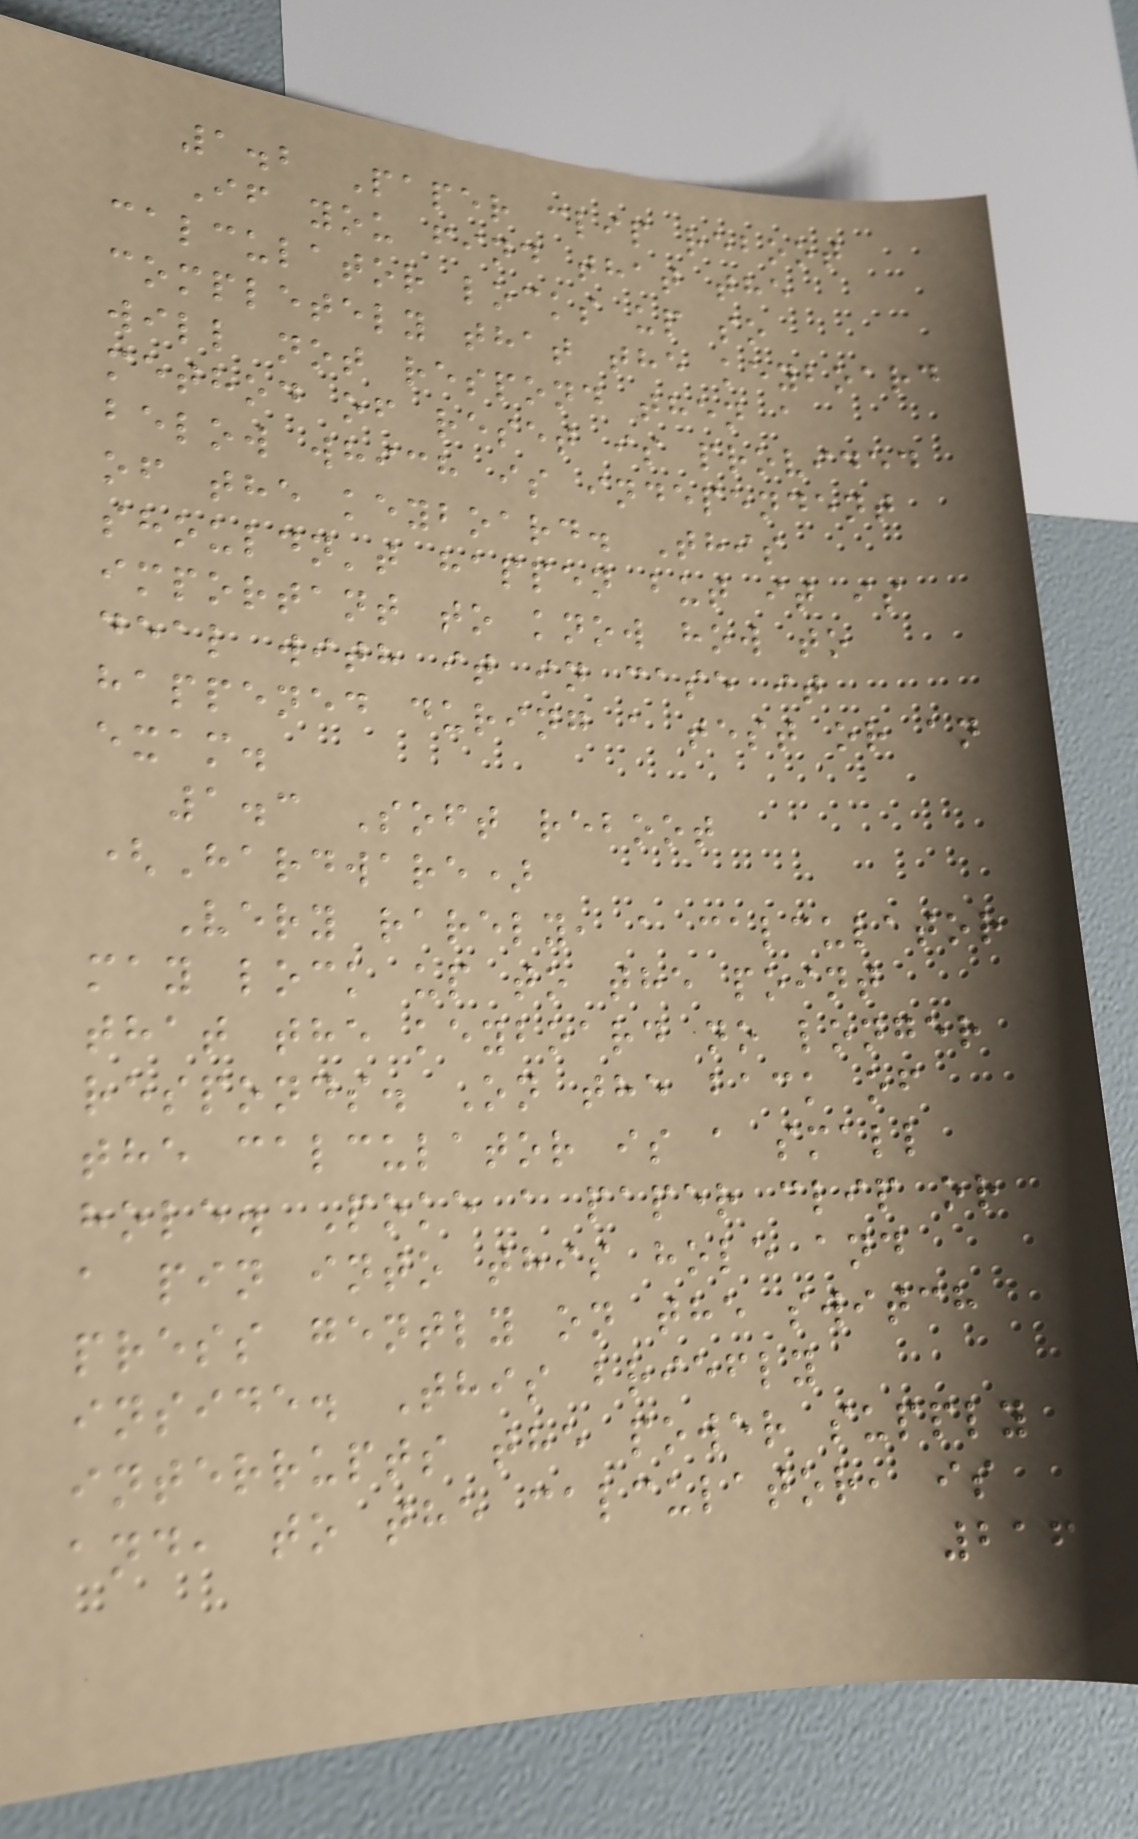1.2 Paper clip reboot
If you find that the
calculator locks up so
completely that the keyboard
will not respond then a
method of reset is provided
below which is independent
of the keyboard. This
shouldn't happen but it is
important to know how to
deal with it in case it
happened during a test or an
exam.
1.3 Soft reboot
(Hardware)
Very rarely, a calculator
may lock up to the point
that the keyboard no longer
responds. On the back of
the calculator is a small
hole. Poke a paper clip or
a pin into this hole and
press gently on the switch
inside. This briefly
interrupts the power supply
and, to the calculator, is
216
